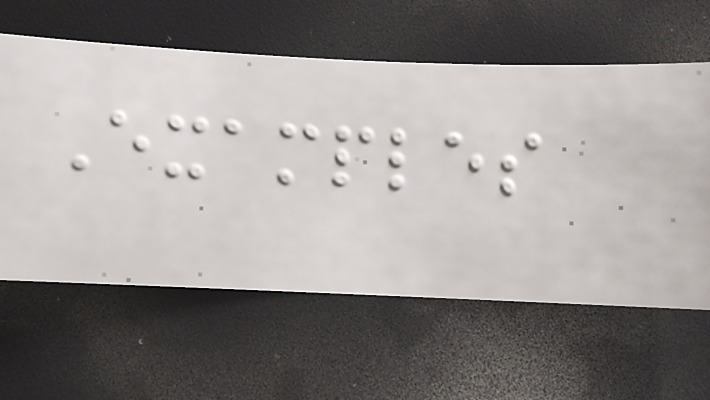Examples
